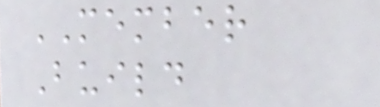MEMBER
Build
